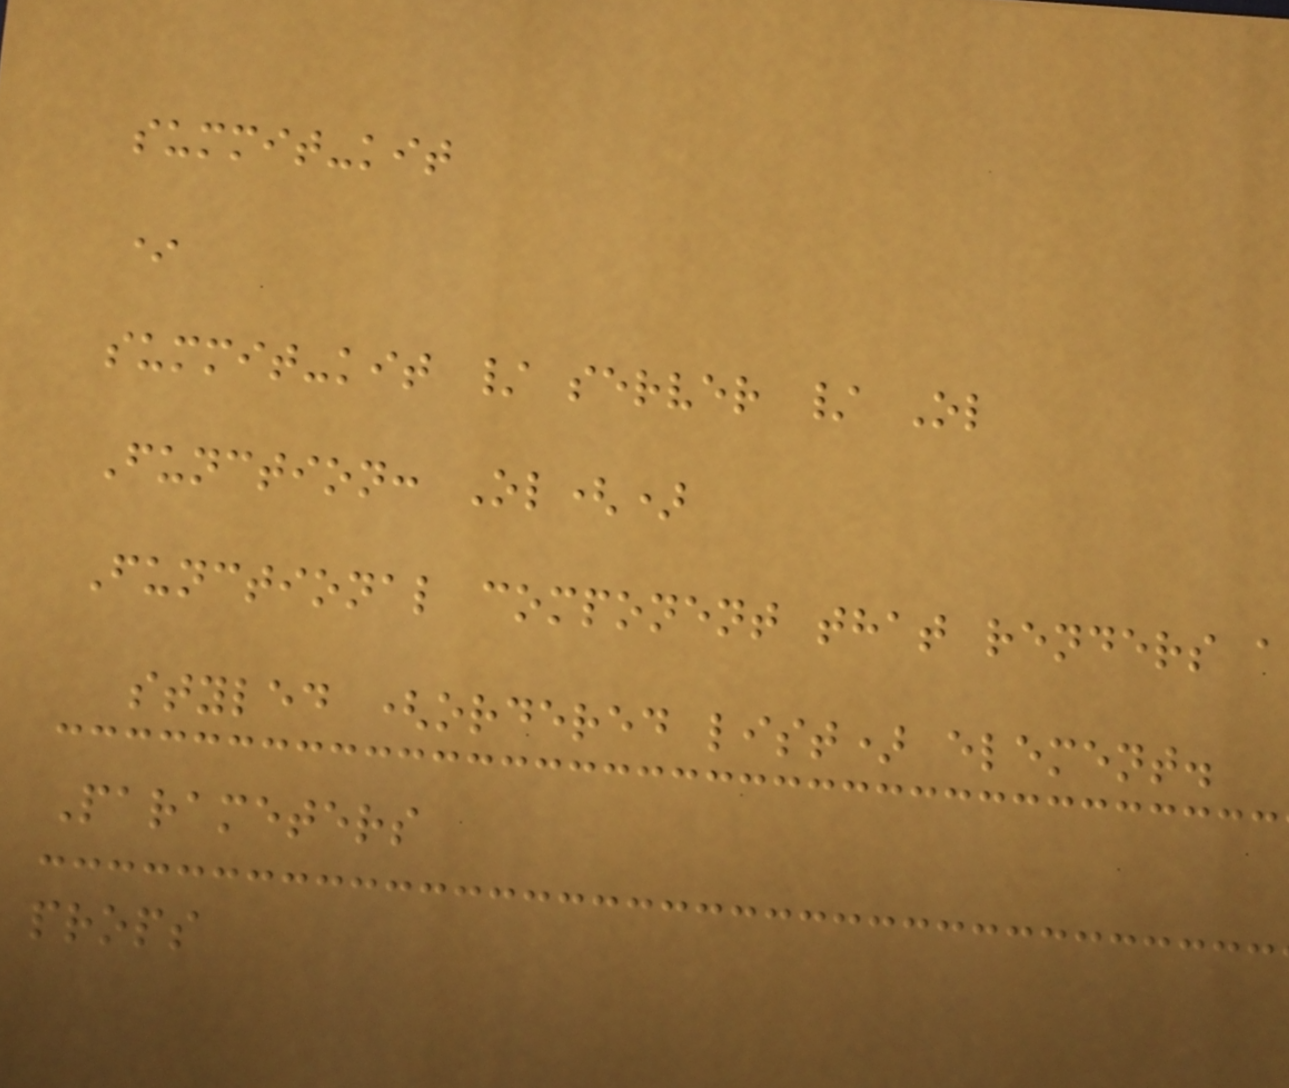summit-kit
*
summit-kit / server / Ol
Function: Ol()
Functional component that renders a
styled (ordered list) element.
Parameters
props
